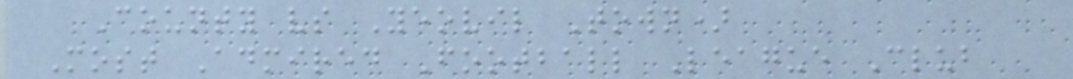County vs Yeovil Town)
Most Admired Football League Club
